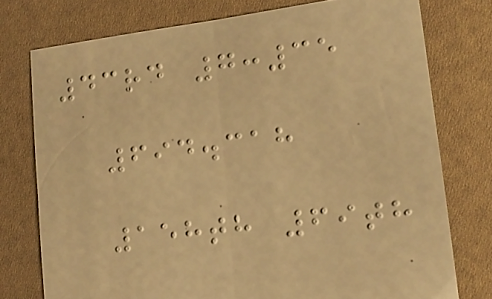43rd 7:35
694.318
158th 69th
